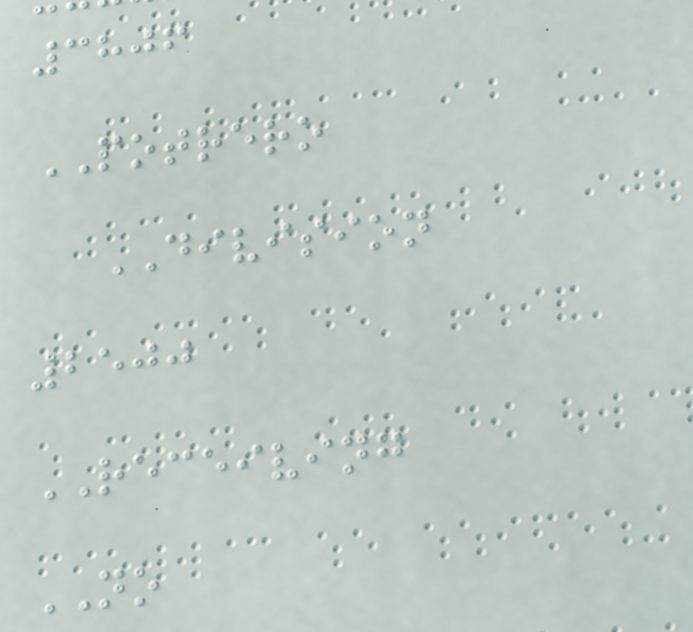3806
POTRERO
DIVISION
2500
RECEIVING
NO
